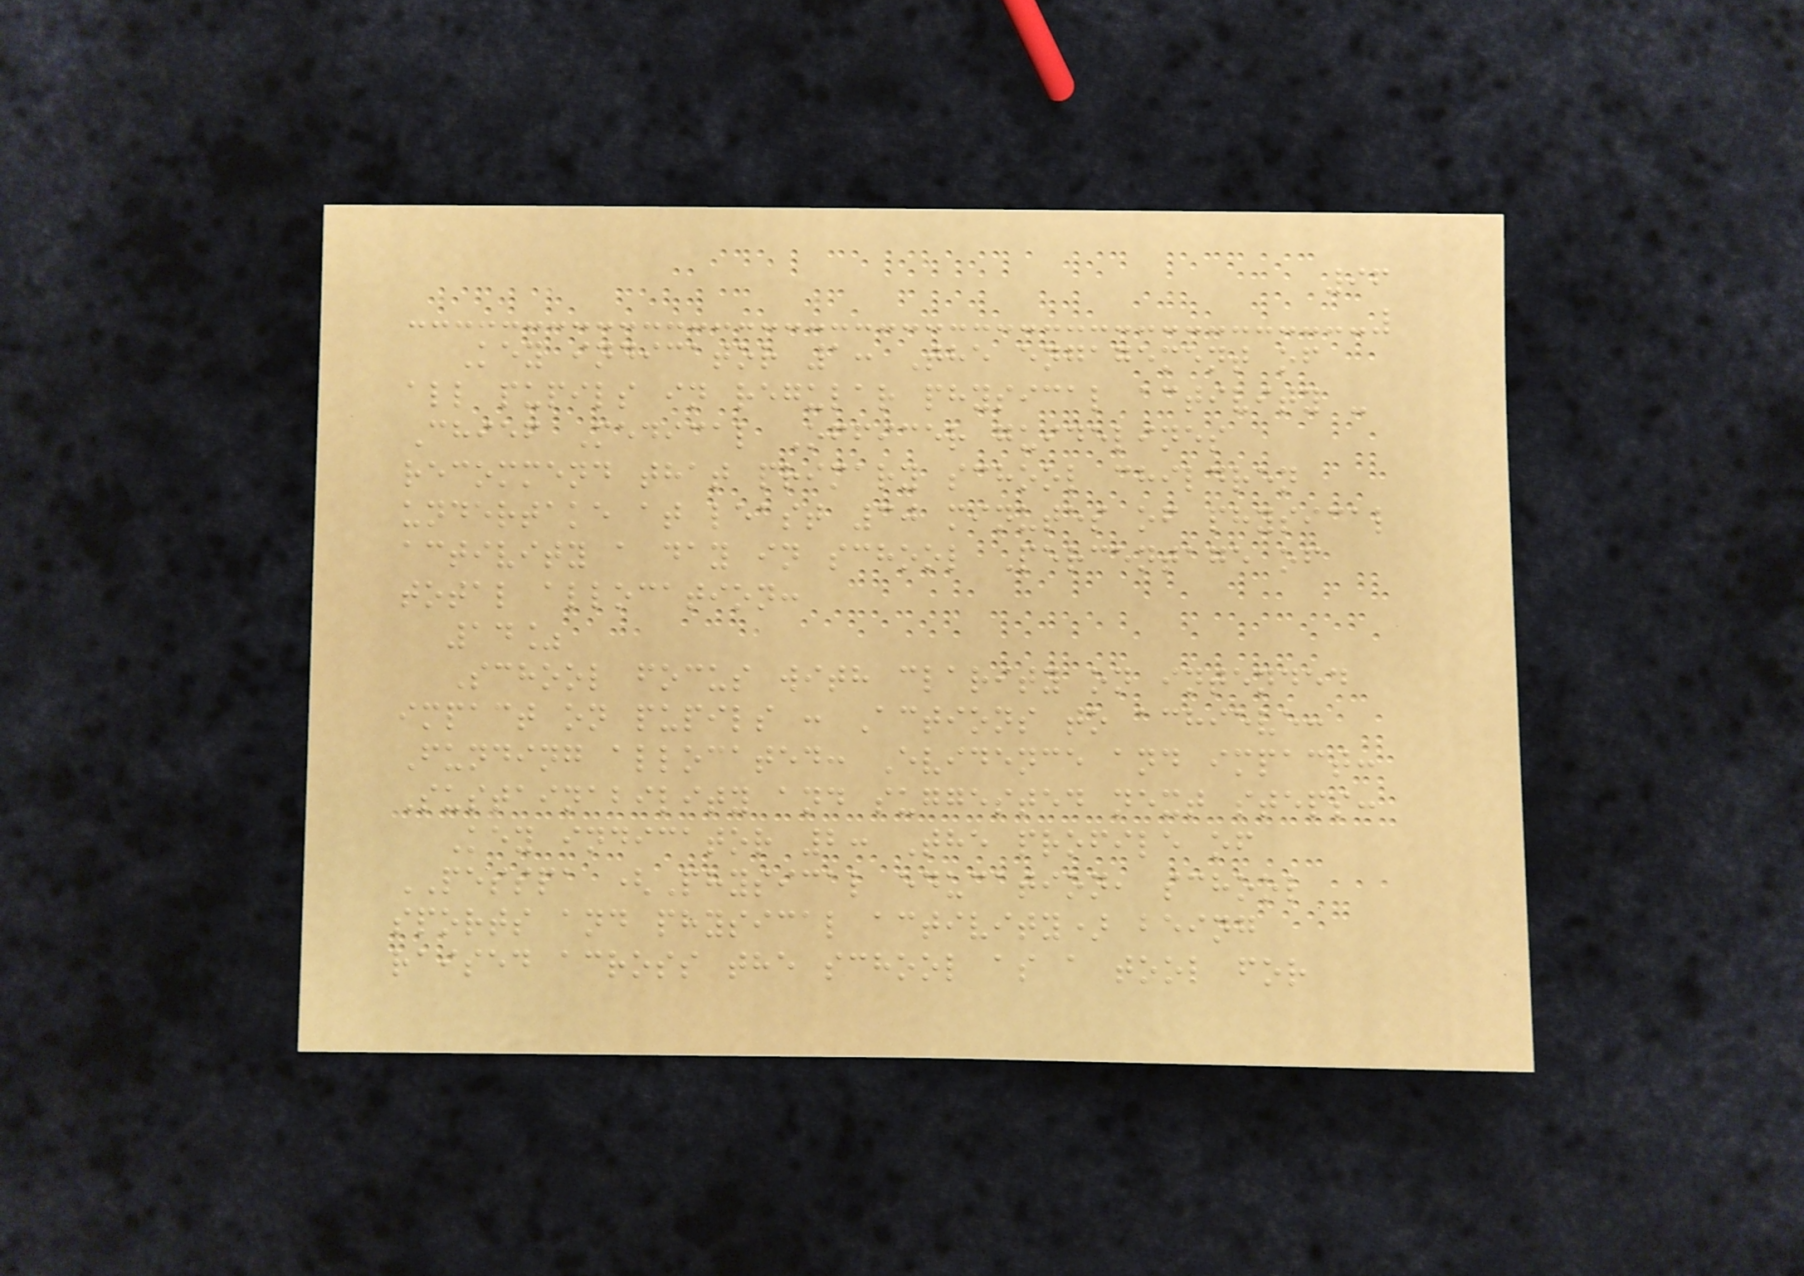96
Key indicator 1: The engagement of
all pupils in regular physical activity -
Chief Medical Officer guidelines
recommend that primary school children
undertake at least 30 minutes of physical
activity a day in school Percentage of
total allocation:
14%
School focus with clarity on intended
impact on pupils : Actions to achieve:
Funding allocated: Evidence and impact:
Sustainability and suggested next steps:
Key indicator 2: The profile of
PESSPA (Physical education, school
sports and physical activity) being
raised across the school as a tool for
